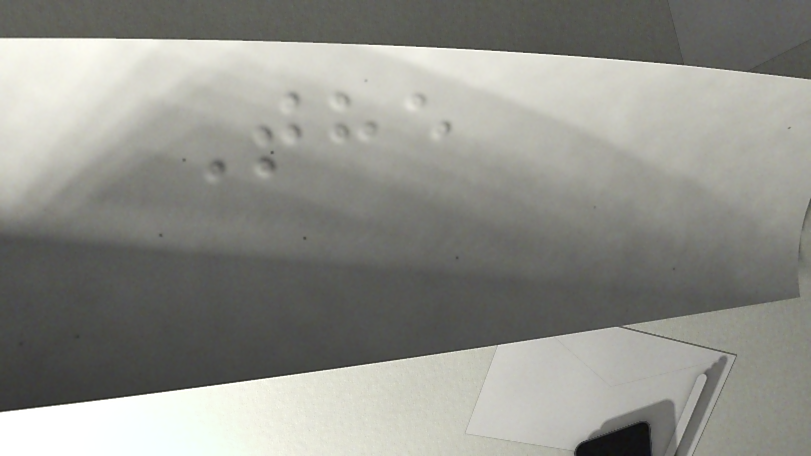The
